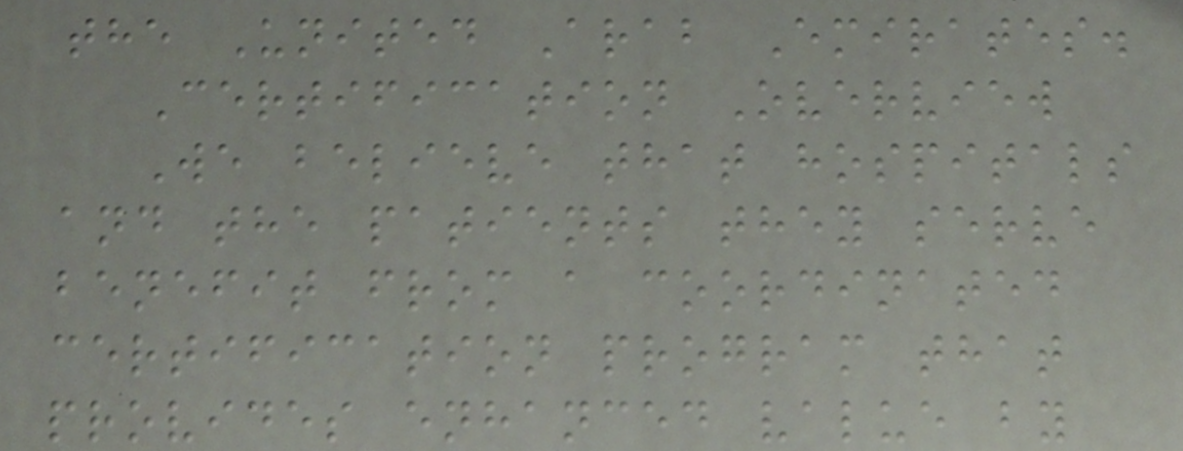the United Arab Emirates.
Certification Overview
We believe that hospitals
and the patients they serve
benefit from a coordinated
certification program that
provides enhanced value by
